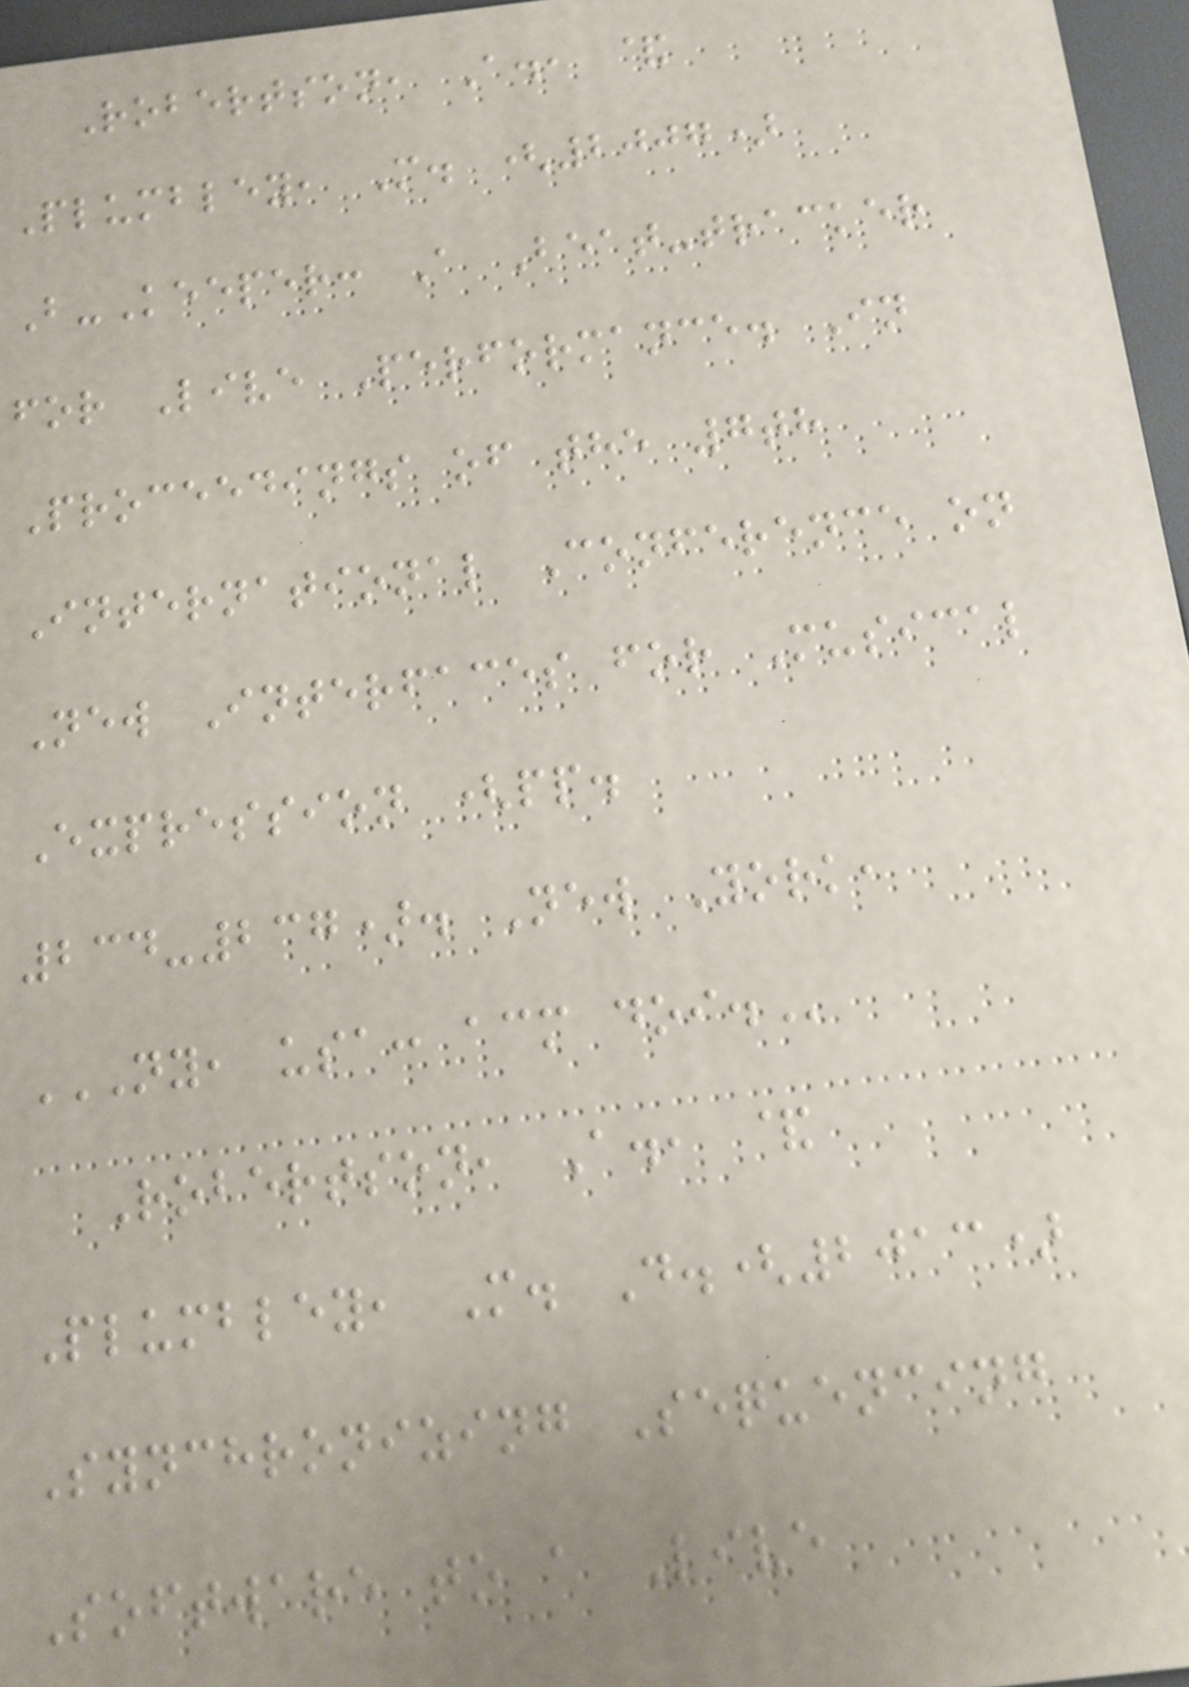Robertson, A., &
Plumbley, M. (2007)
B-Keeper: A Beat-tracker
for Live Performance. In
Proceedings of the 7th
International Conference on
New Interfaces for Musical
Expression (pp.
234-237). New York,
NY, USA: ACM DOI.
Robertson, A., &
Plumbley, M. D.(2013)
Synchronizing Sequencing
Software to a Live
